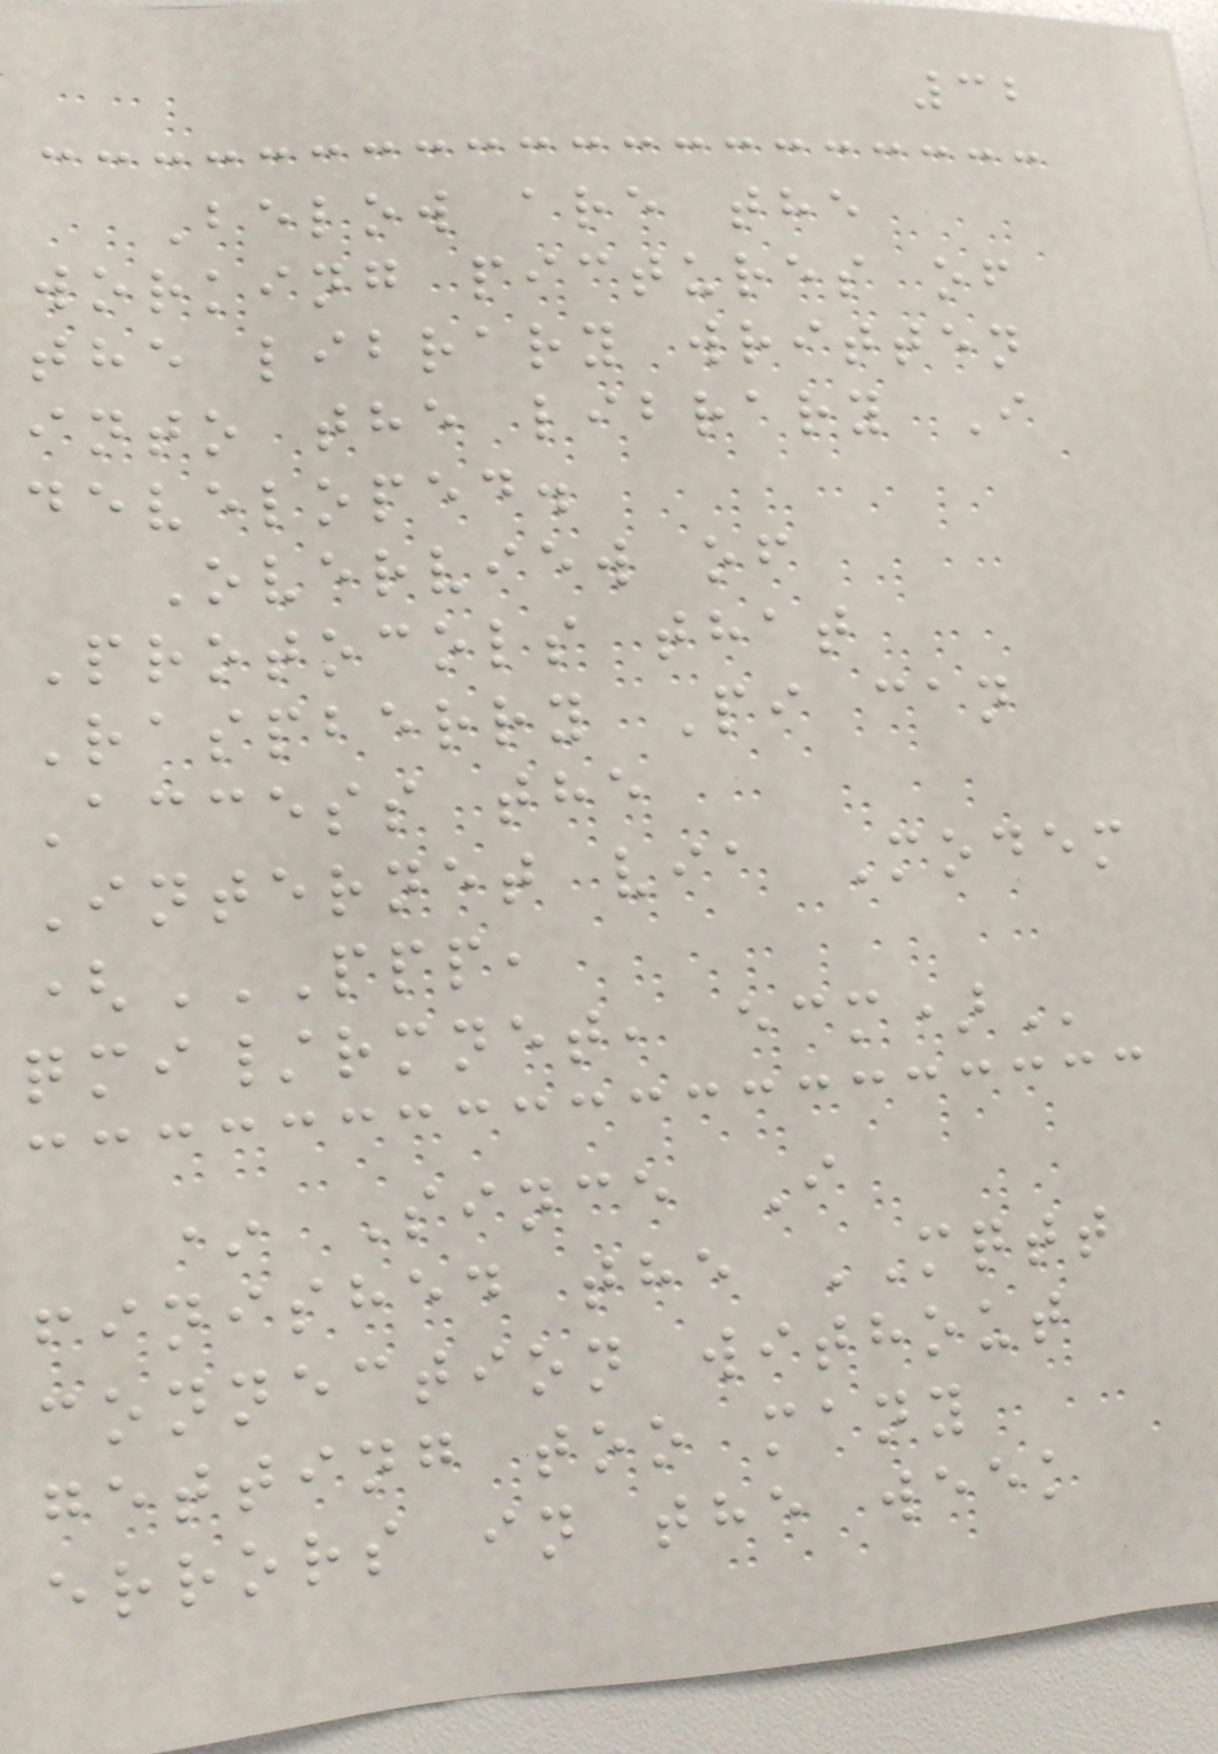32
Below are the
working pictures of
the library written
into the library I
developed.
Overview of
Protocols that
Raspberry Pi can
Access the
Internet via Modem
(PPP,
QMI/RMNET, ECM)
* Since I
finished the MQTT
connection without
getting too many
errors in the week
